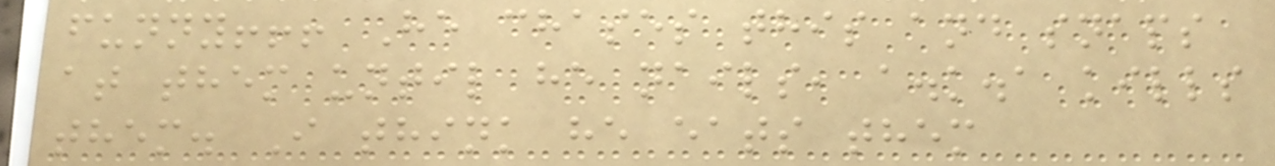funny!!! He chases this and snaps
at them until he nails, a.k.a kills
them. I think he eats them
